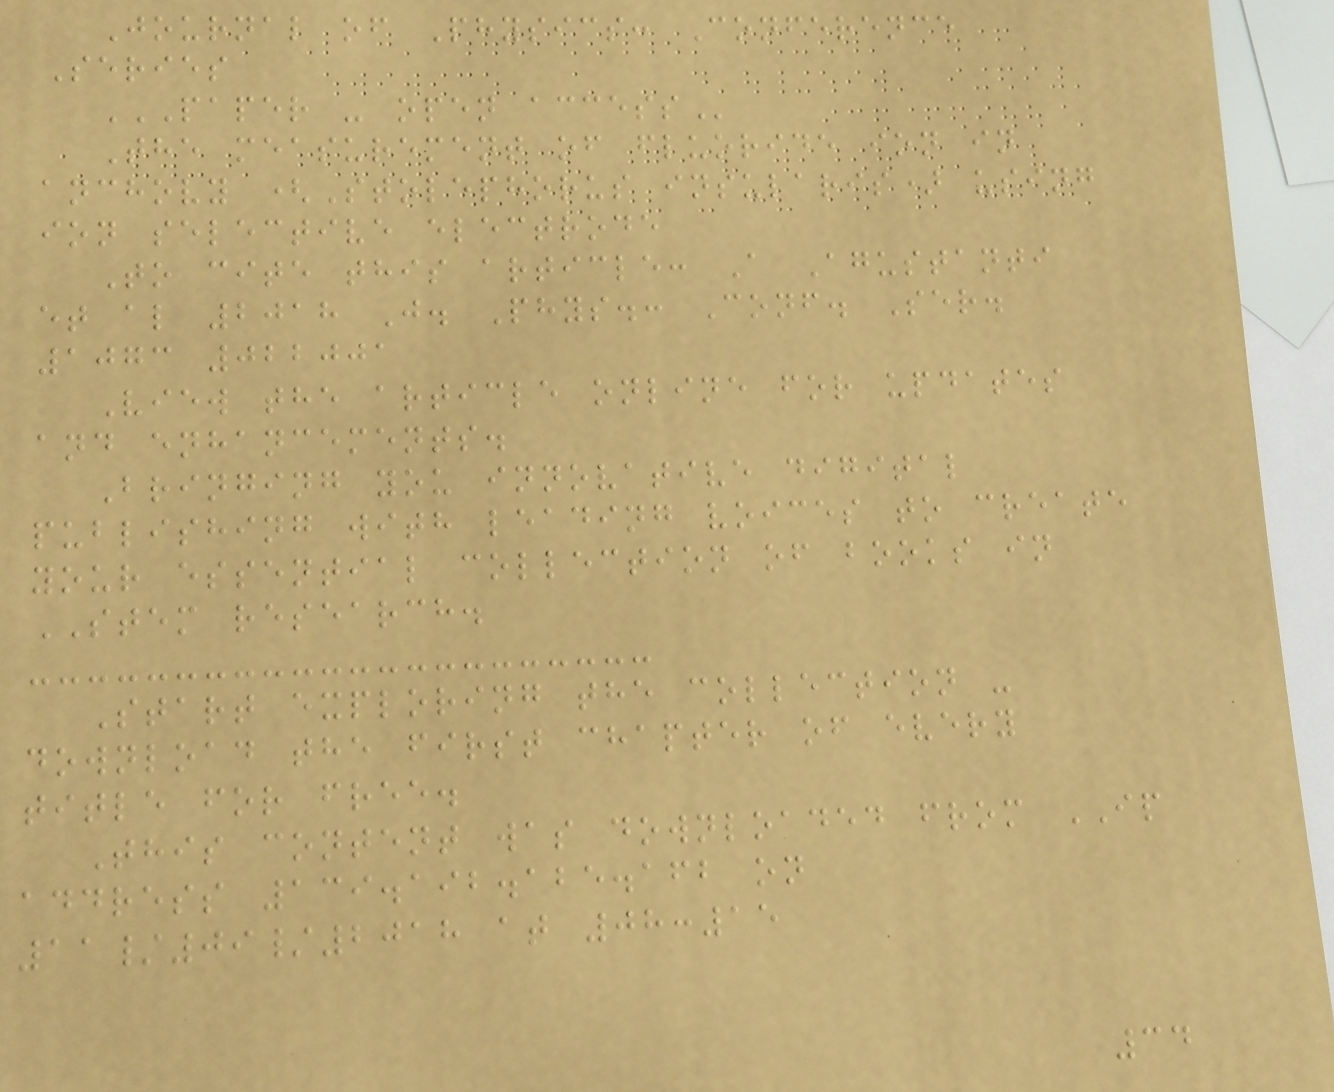Journal of Physics: Conference
Series
PAPER - OPEN ACCESS
The measurement of fluoride ion in
anchovy (Stolephorus insularis) using
ion selective electrode
To cite this article: A Agustanti
et al 2018 J. Phys.: Conf. Ser.
1073 022001
View the article online for updates
and enhancements.
Bringing you innovative digital
publishing with leading voices to create
your essential collection of books in
STEM research.
Start exploring the collection -
download the first chapter of every
title for free.
This content was downloaded from IP
address 139.192.125.162 on
11/09/2018 at 08:15
34
